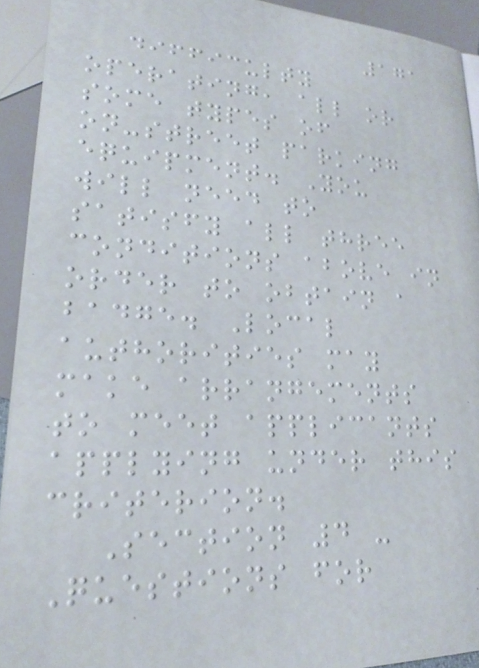171
difficulty
operating, all or
some types of
on-street parking
equipment. You
will need to
satisfy all three
conditions above in
order to obtain a
badge. Local
authorities may
make arrangements
to meet applicants
applying under this
criterion.
Section 4 -
Questions for
